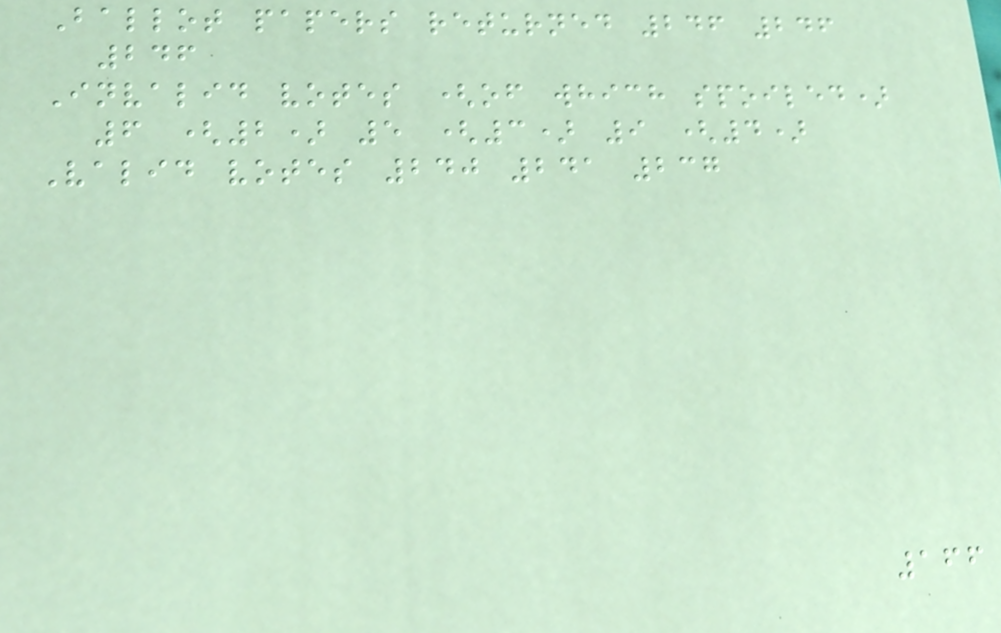Ballot papers returned 246 246
246
Invalid votes (of which spoiled)
6 (2) 5 (3) 9 (4)
Valid votes 240 241 237
166
